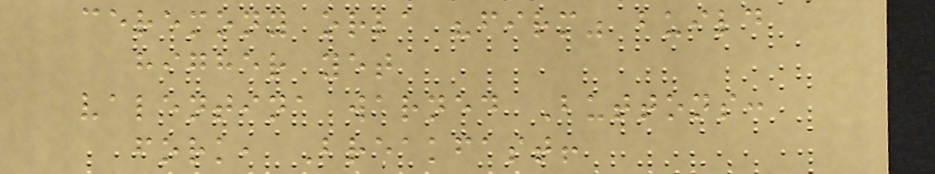ceremony orla "firm" build
higher yet
valentina warned Buttons:
fork, Breakfast!
